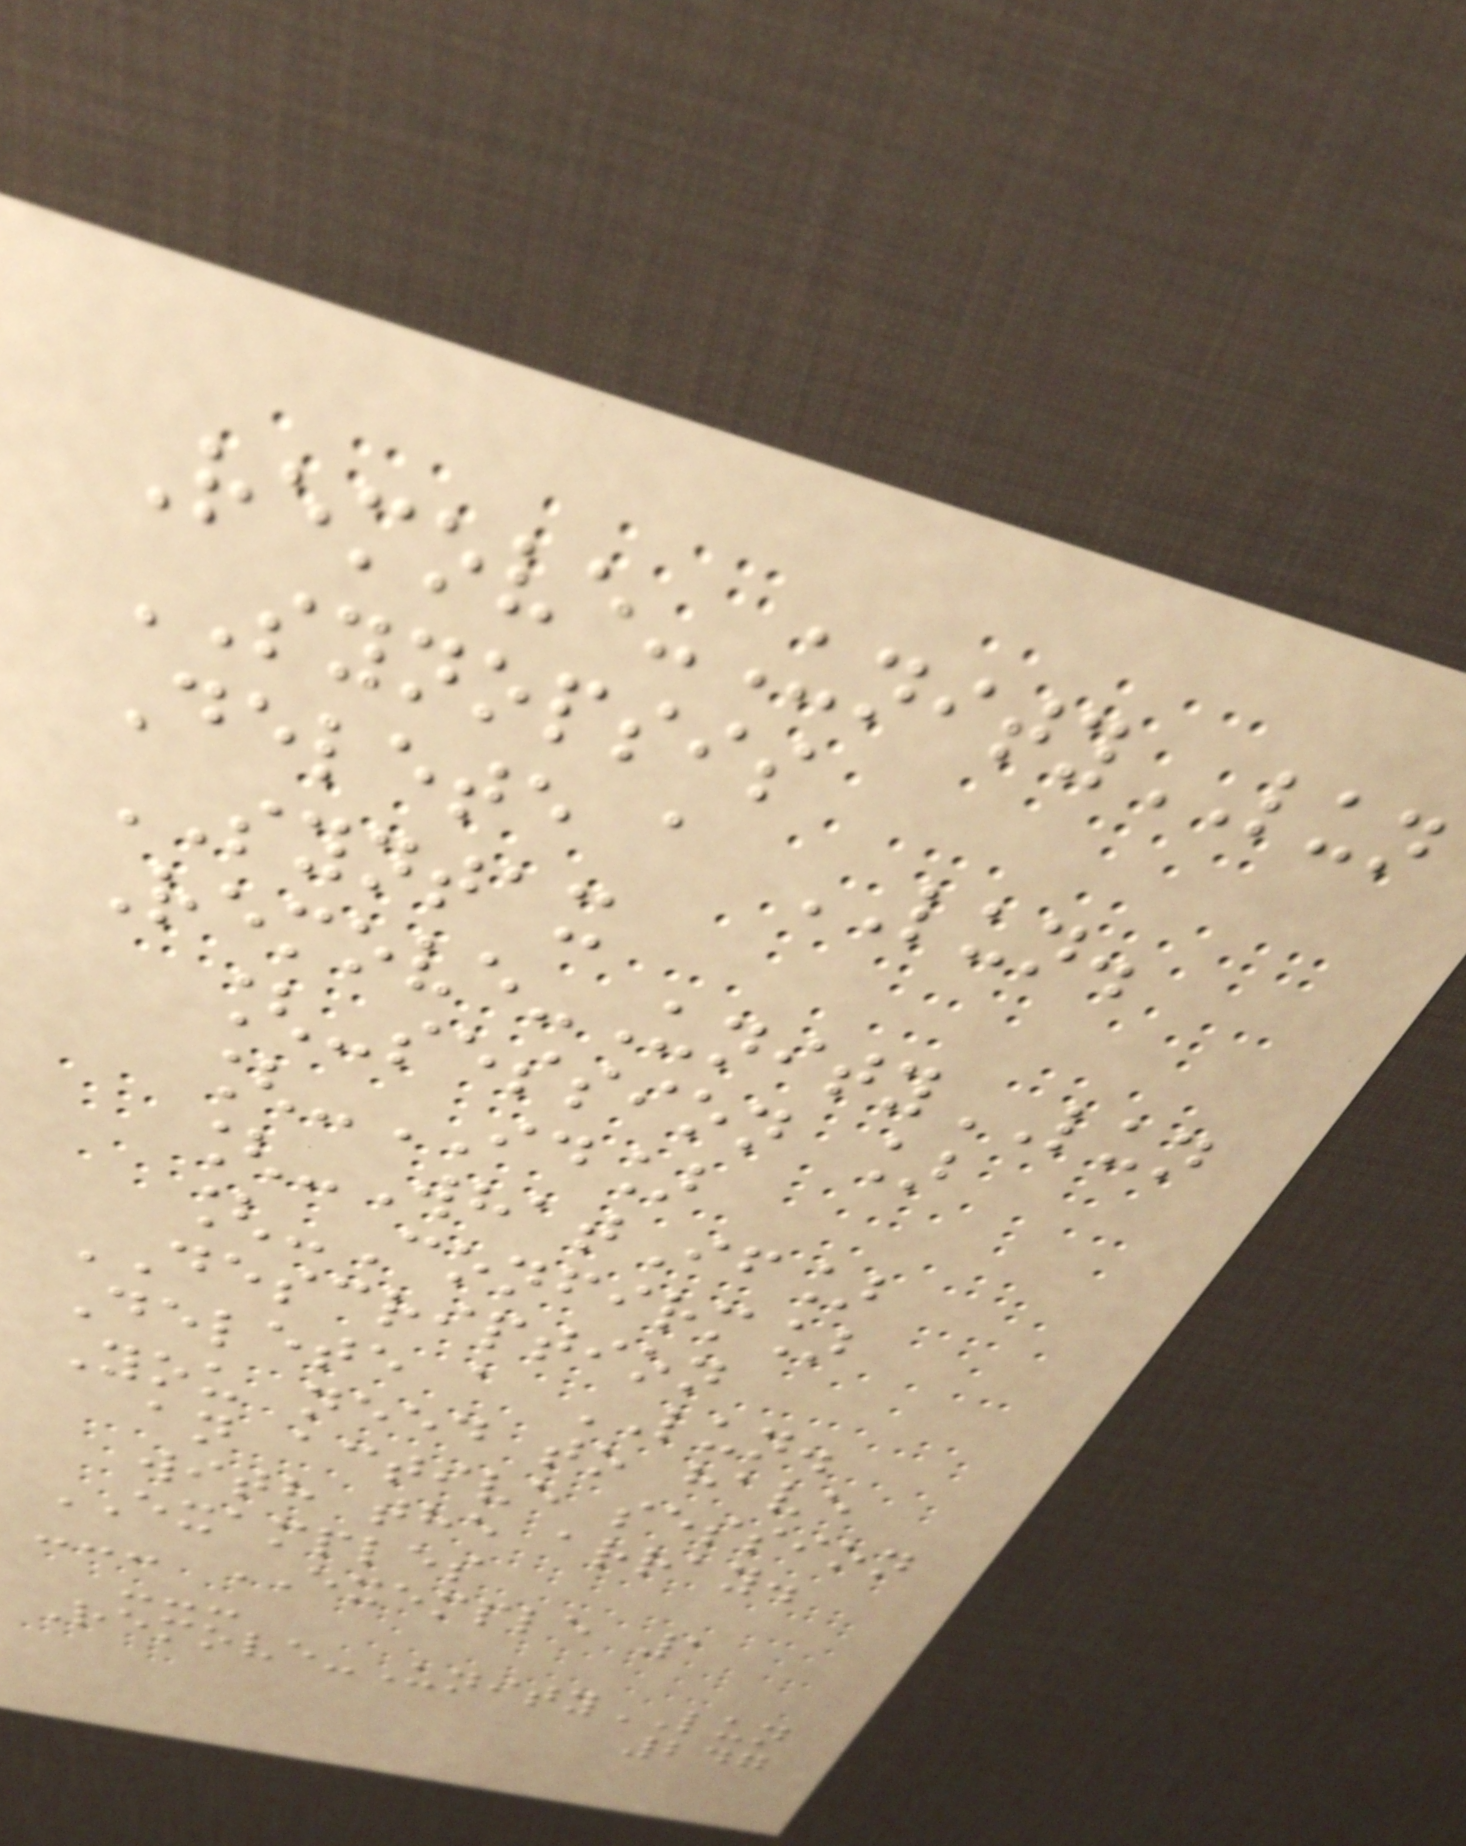Remove-UnityLUN
SYNOPSIS
Delete a LUN.
SYNTAX
Remove-UnityLUN
[-session ]
[-ID]
[-WhatIf]
[-Confirm]
DESCRIPTION
Delete a LUN.
You need to have
an active session
with the array.
EXAMPLES
--- EXEMPLE 1
---
Remove-UnityLUN
247
